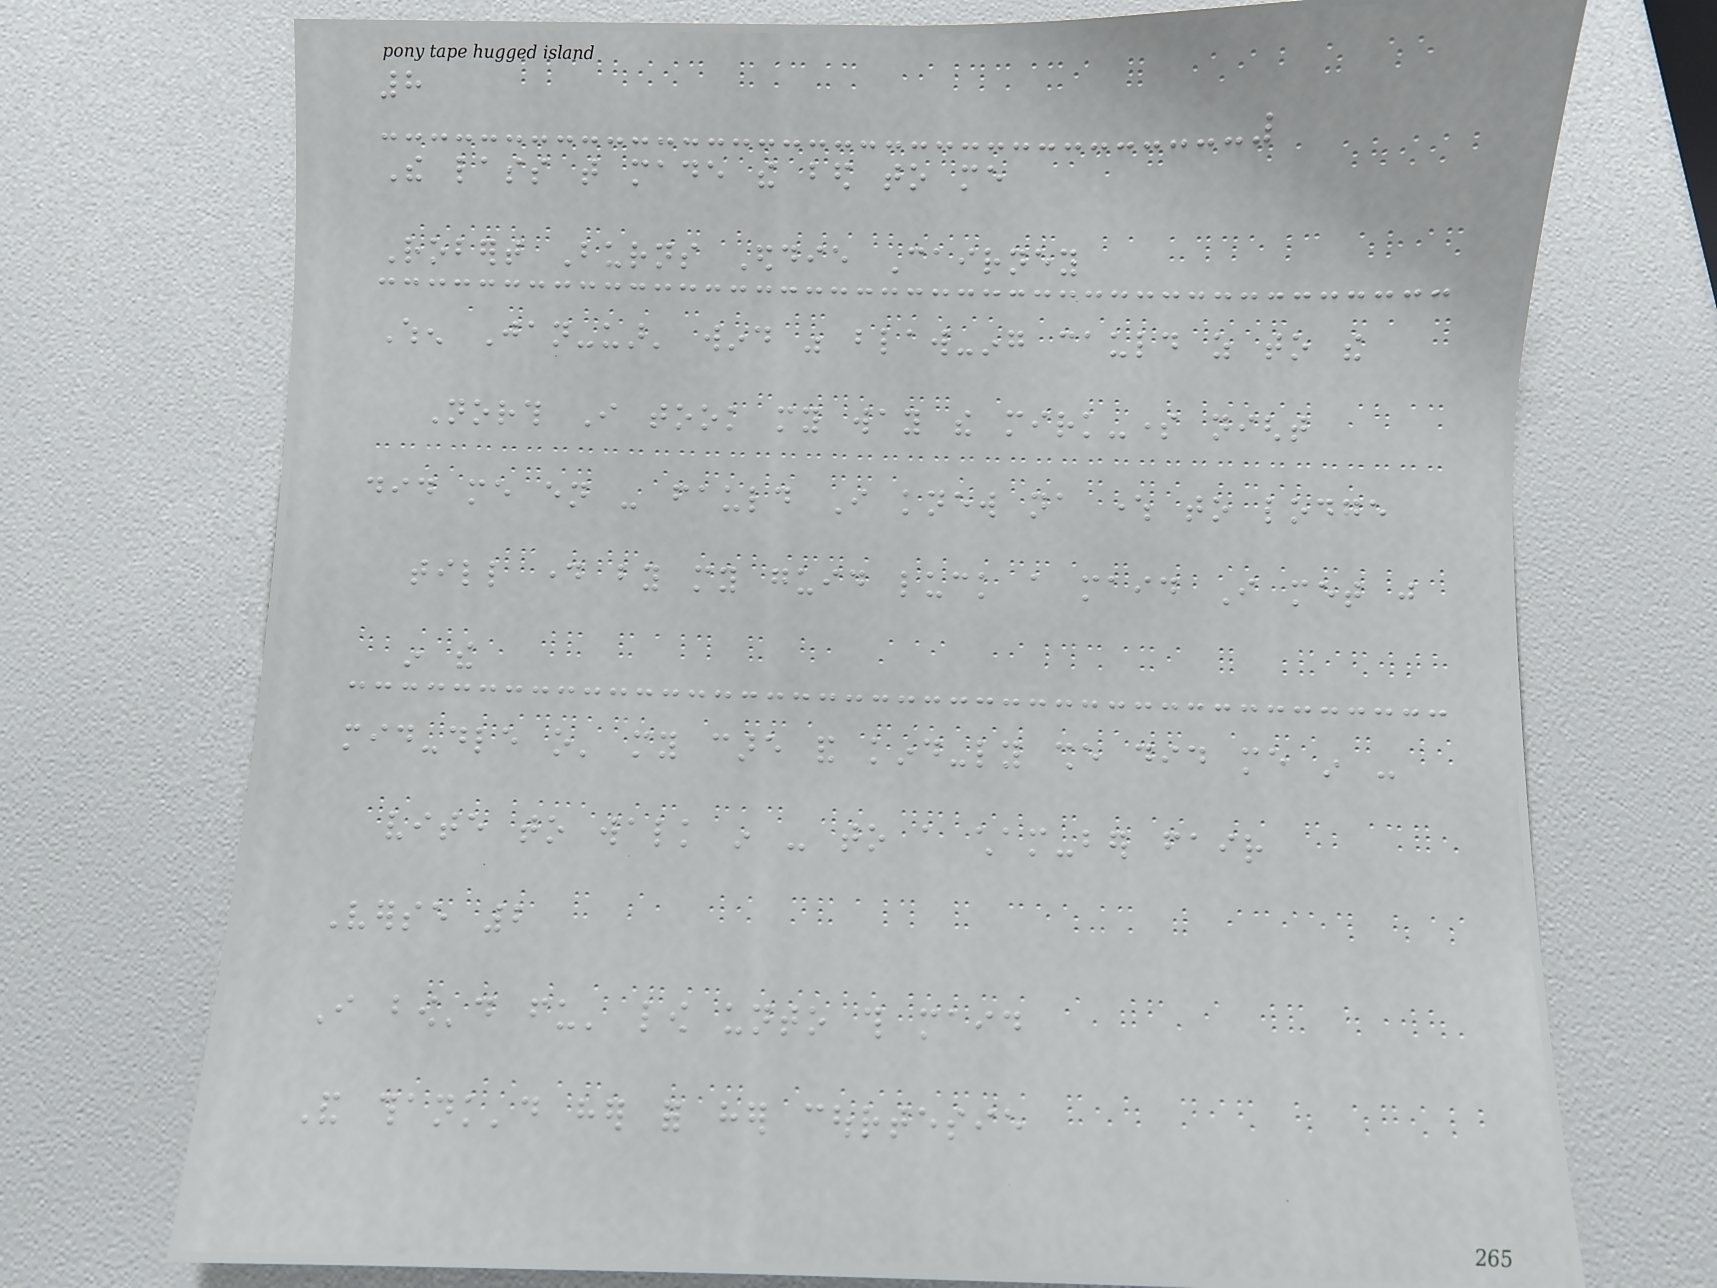8
The lass that made the bed to me
Robert Burns Eddie Cairney
When Jan-uar' wind was blaw-ing cauld as to the
North I took my way the mirk-some night
did me en - fauld I knew na where to lodge
till day by my guid luck a maid I met just
in the
mid-dle o' my care and kind-ly she did me in -
vite to walk in - to a cham-ber fair
Verse 2
I bow'd fu' low unto this maid
And thank'd her for her courtesie
